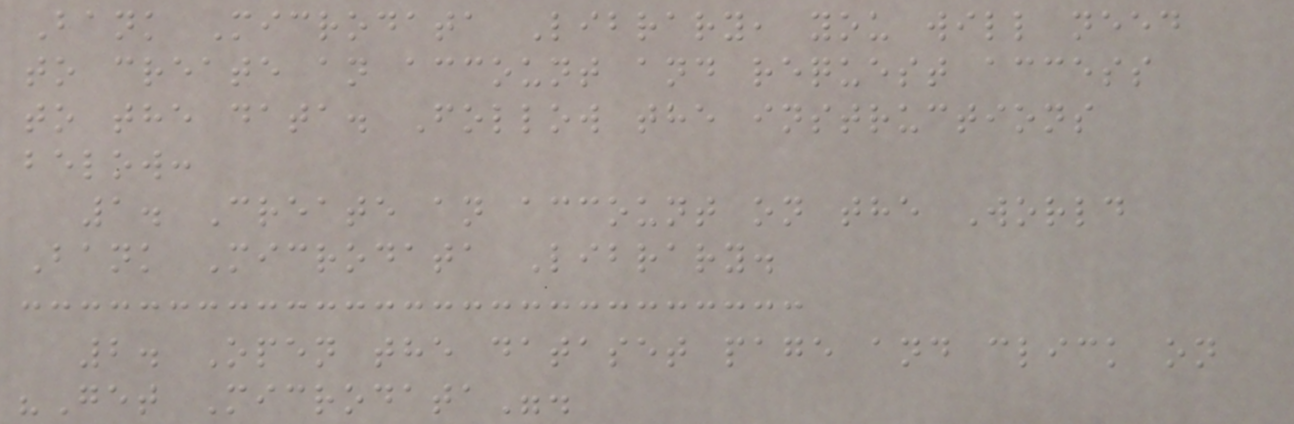Bank Microdata Library, you will need
to create an account and request access
to the data. Follow the instructions
below:
1. Create an account on the World
Bank Microdata Library.
2. Open the dataset page and click on
"Get Microdata".
